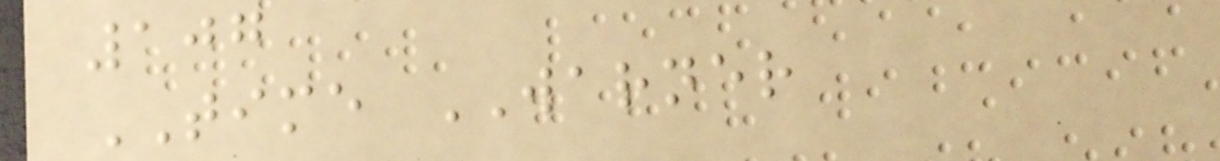107
TIME WARNER
